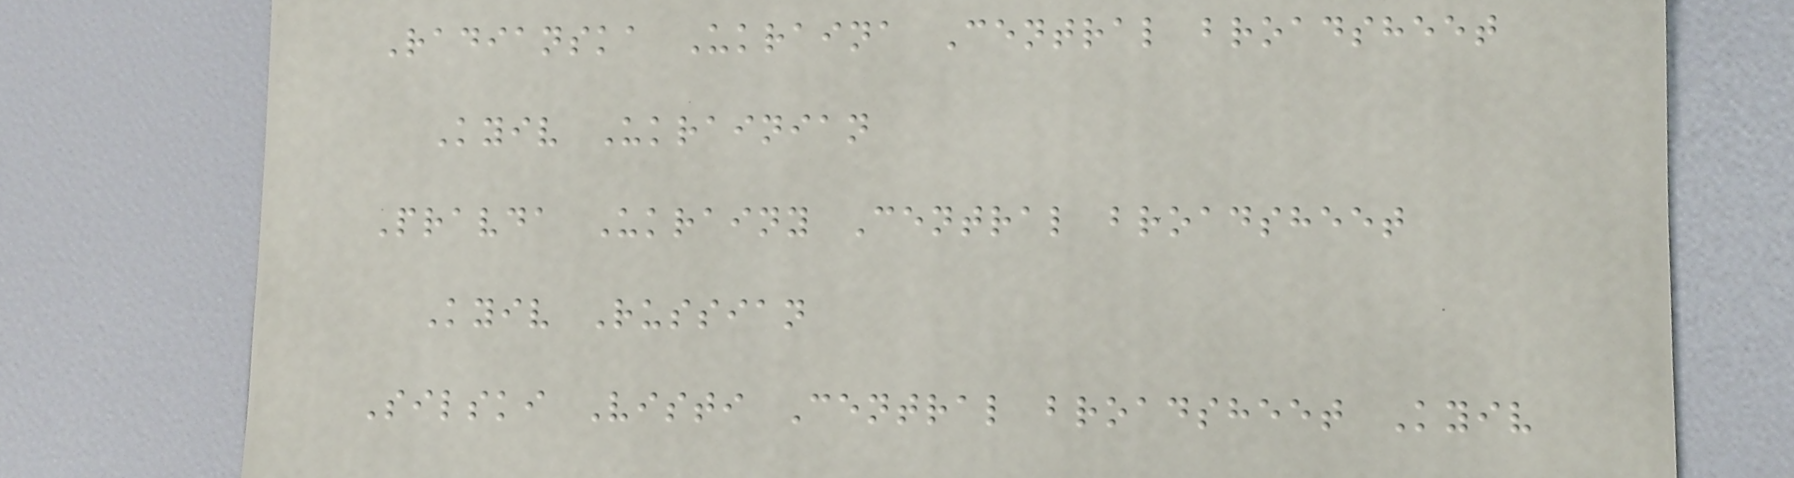Radianska Ukraina Central broadsheet
Kyiv Ukrainian
Pravda Ukrainy Central broadsheet
Kyiv Russian
Silski Visti Central broadsheet Kyiv
